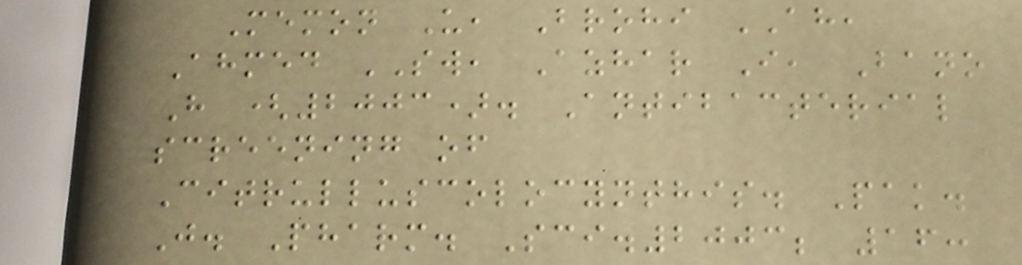Memon U, Brohi AH,
Ahmed SW, Azhar I, Bano
H (2003). Antibacterial
screening of
Citrulluscolocynthis. Pak.
J. Pharm. Sci.2003; 16:
